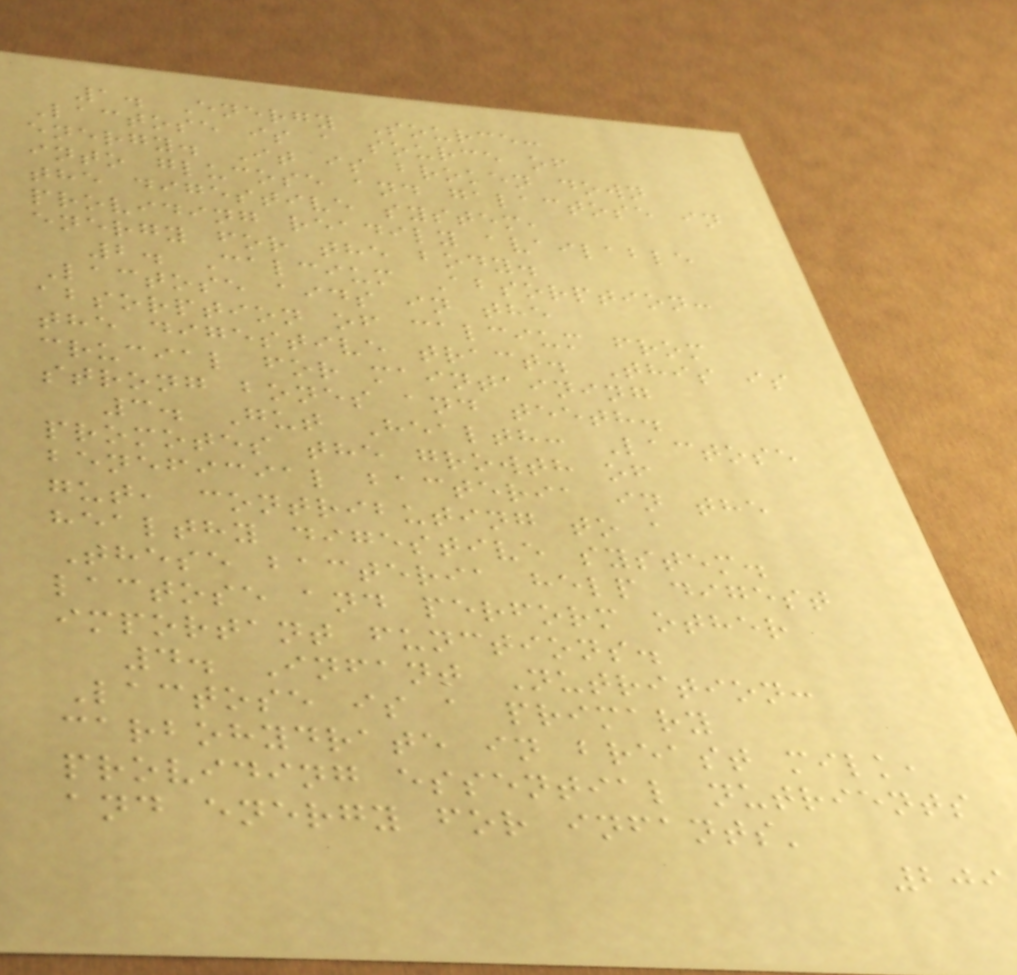1. Energy Source:
Lactose is a source of
energy. It is broken down
into glucose and galactose in
the digestive system,
providing readily available
energy for the body.
2. Calcium Absorption:
Lactose aids in the
absorption of calcium from
the digestive tract. This is
crucial for maintaining
strong bones and teeth.
3. Gut Health: Lactose
promotes the growth of
beneficial bacteria in the
gut, contributing to a
healthy digestive system.
These bacteria help digest
lactose and perform other
important functions.
4. Infant Nutrition:
Lactose is a primary
carbohydrate in breast milk,
providing essential nutrients
and energy for infants'
209
